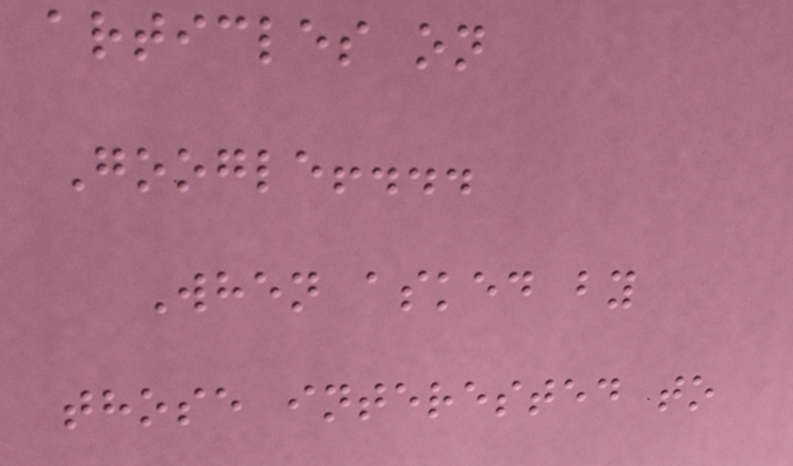articles on
Google!...
When asked by
those interested to
